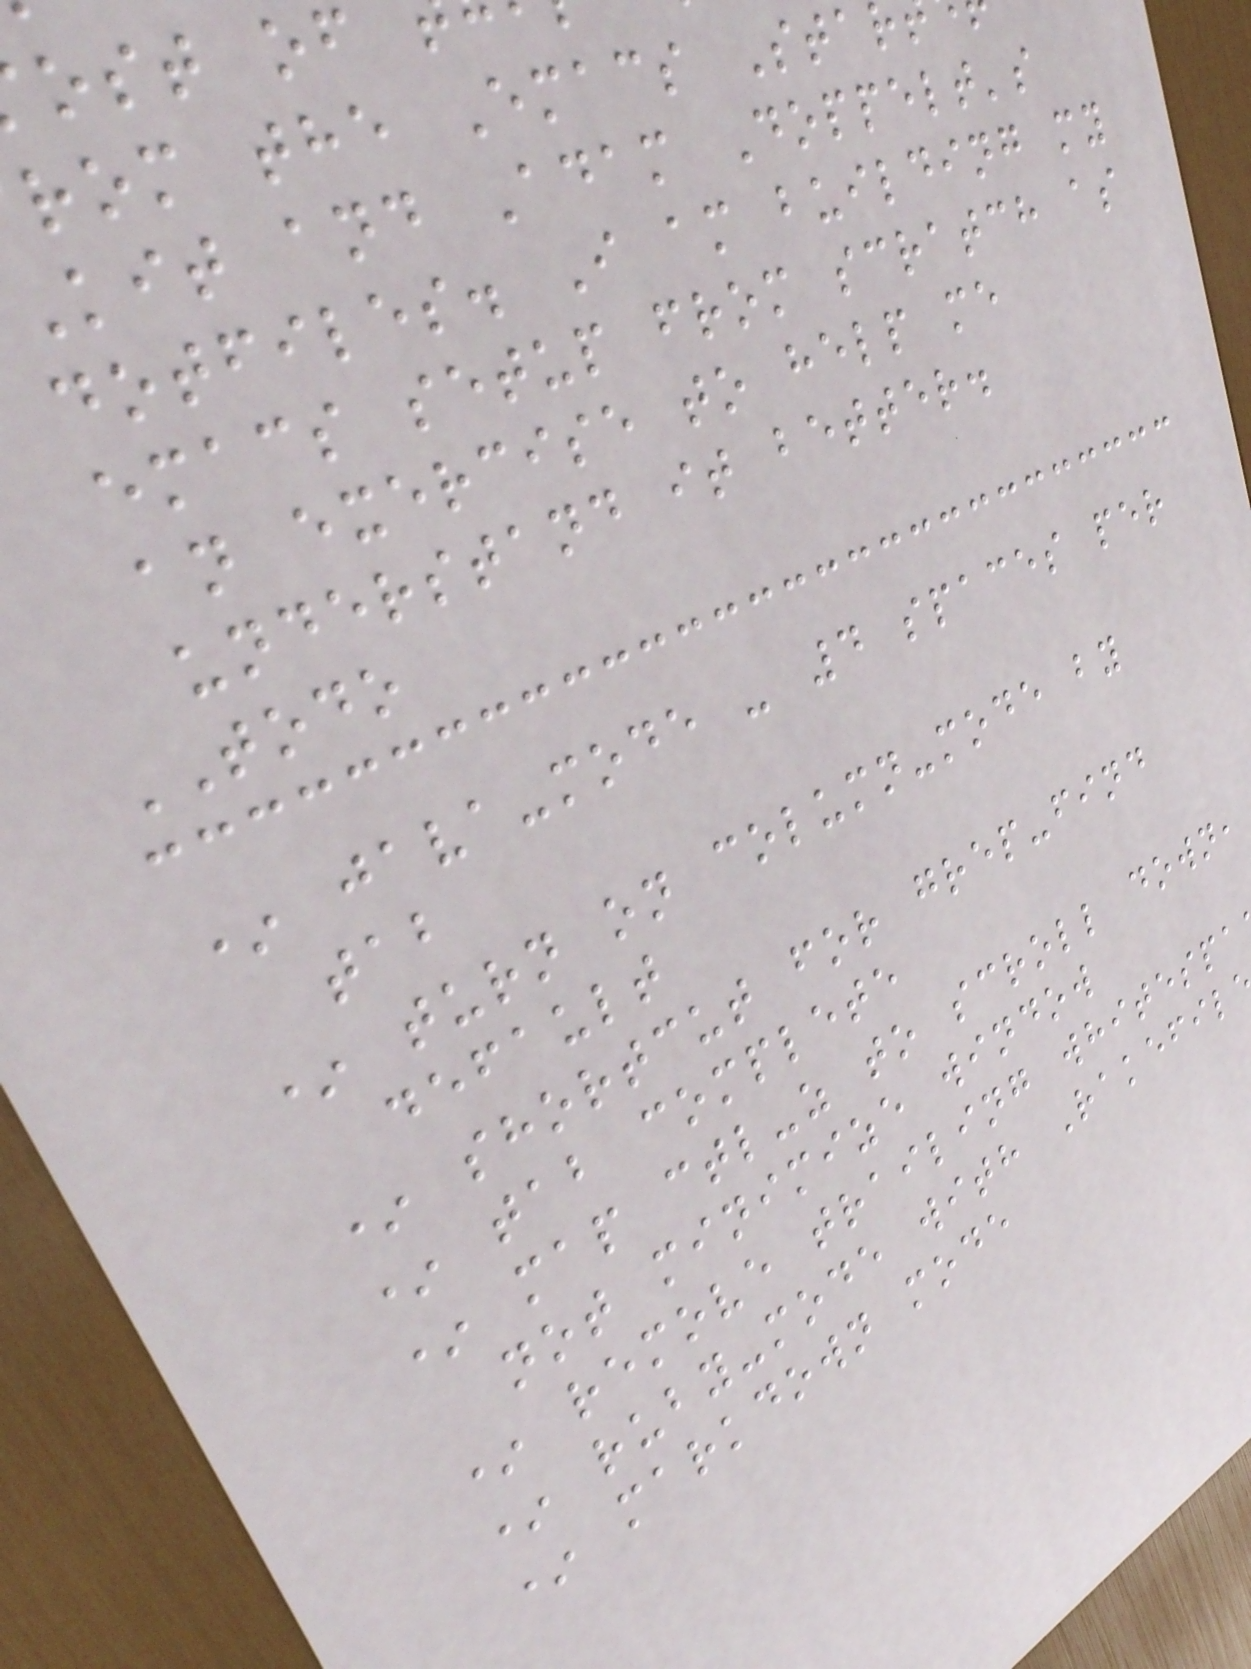ost of
rom the Emacs Star
Kit and Adam Doppelt's
dotfiles. I am building my
emacs setup from scratch as
an exercise to help me
understand it better.
TODO
* java-mode - 4 spaces per
tab
* turn on column-mode by
default
* shortcut for grep-find
* tab complete
* map ctl-z to scroll down,
not minimize window
* remove trailing whitespa
* ruby-mode with Rakefil
* markdown mode
